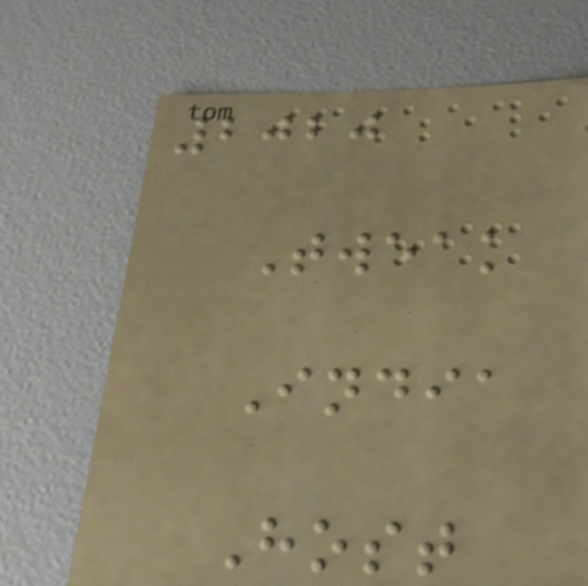2020
Tweak
India
Host
